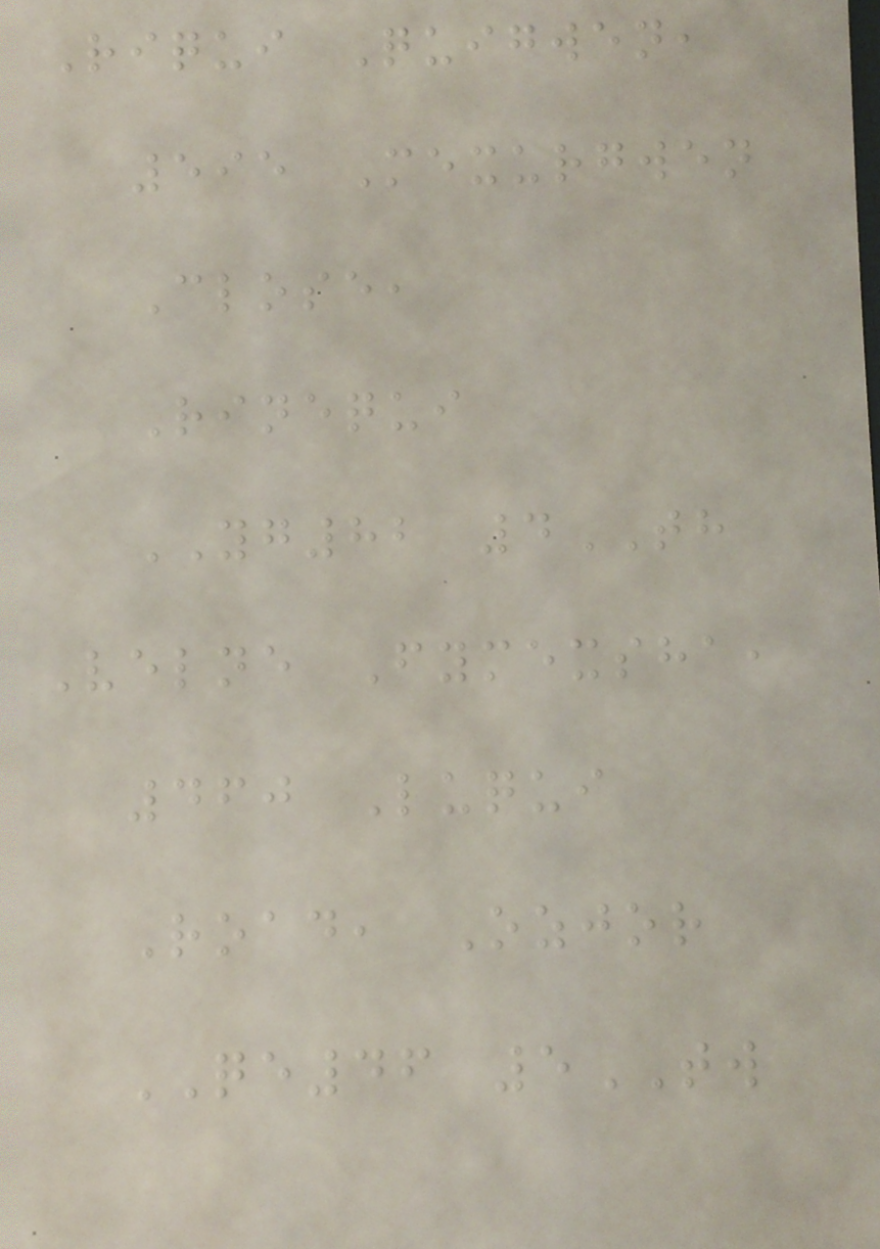Riqui Quigwen,
595 Mexurgwen
Close,
Rinequi
YG82 4TH
Velne Fymexsha,
460 Luqui
Road, Ozjor
QE46 5TW
